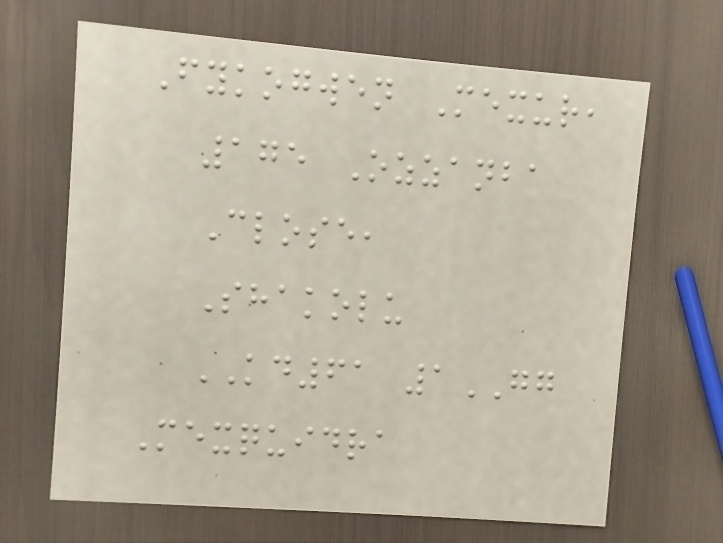Fykogwen Mexur,
175 Ozzanba
Close,
Shakolu
KD61 1GG
Mexquidra
